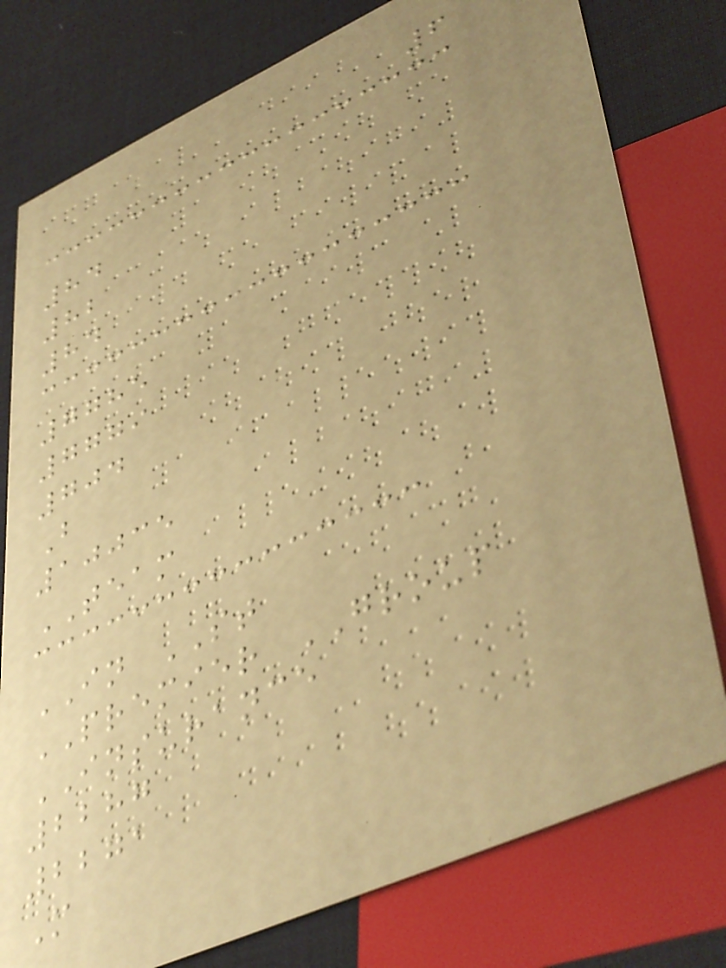6
84
82
84
7785
7779
704
B
10035
TEAM
IN ST
PREMIER GROUP
INSURANCE
2287
2271
M
